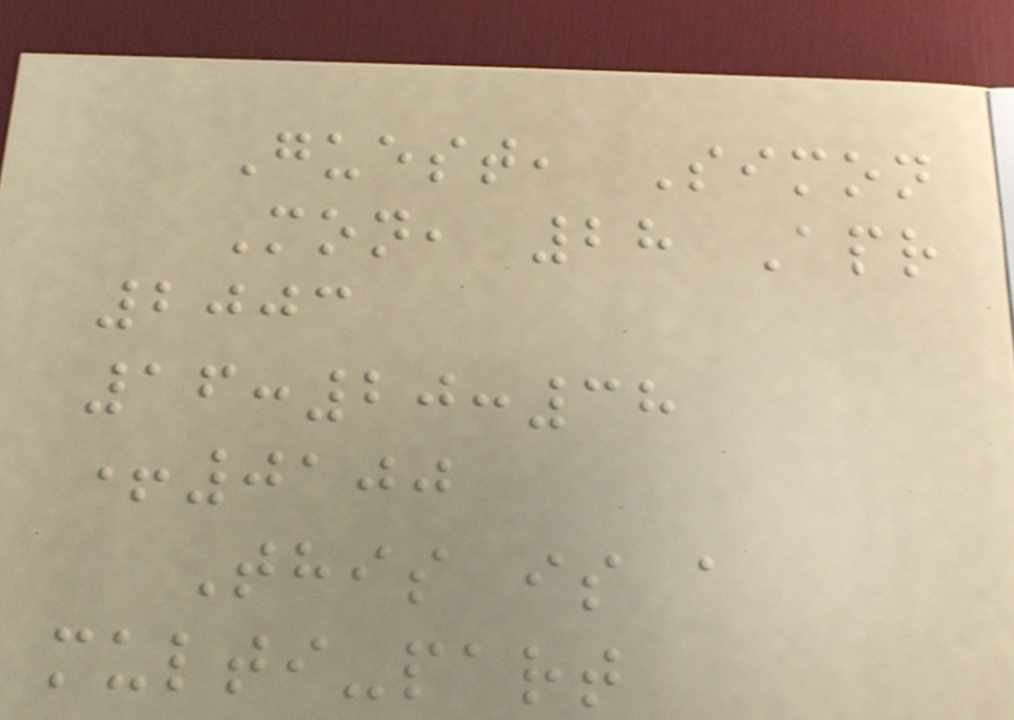Guest, Simon
Mon, 28 Apr
2003
16:20:38
+0100
This is a
multi-part
